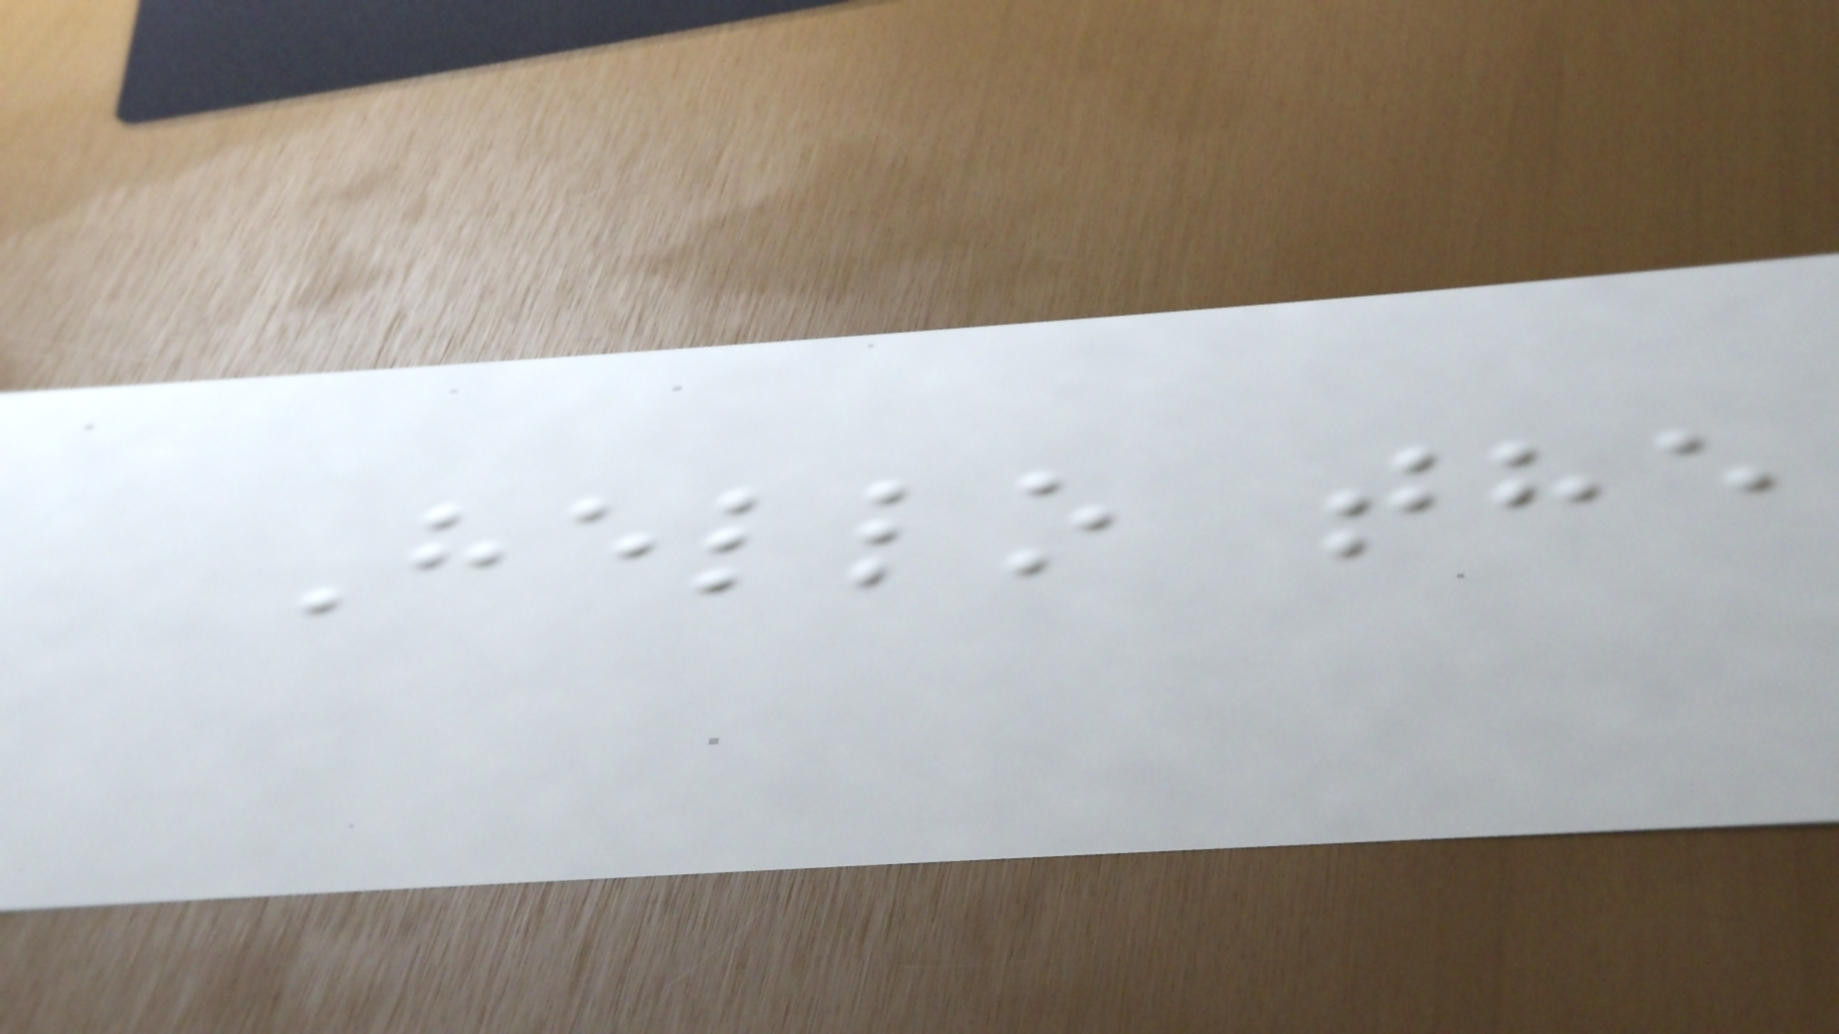Hello the
